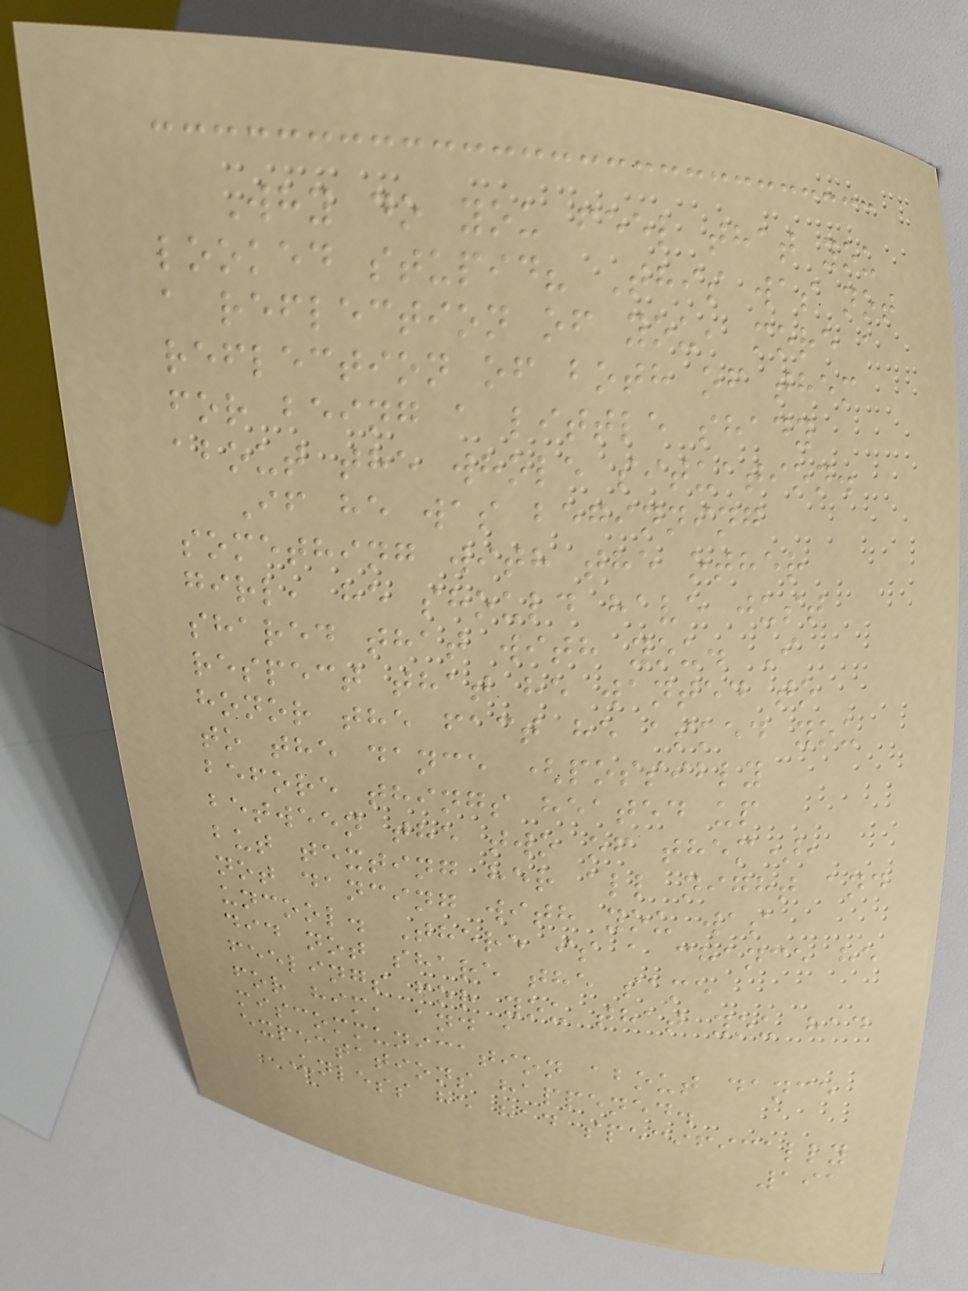Why do you feel that you
looked stupid? This was not
a reflection of you, more a
reflection of both of them
for being a little shady
about the whole situation.
If he was beginning
something with the other
girl, he should have just
shared that with you. I
respect that he wanted to
honor the fact he asked you
to the dance (possibly
before things heated up
between the two of them),
but texting her all night and
not dancing with you was
uncool. There is a chance he
did not share the same
feelings for you that you had
for him, and a
miscommunication about dance
expectations happened.
Unless he had specifically
191
